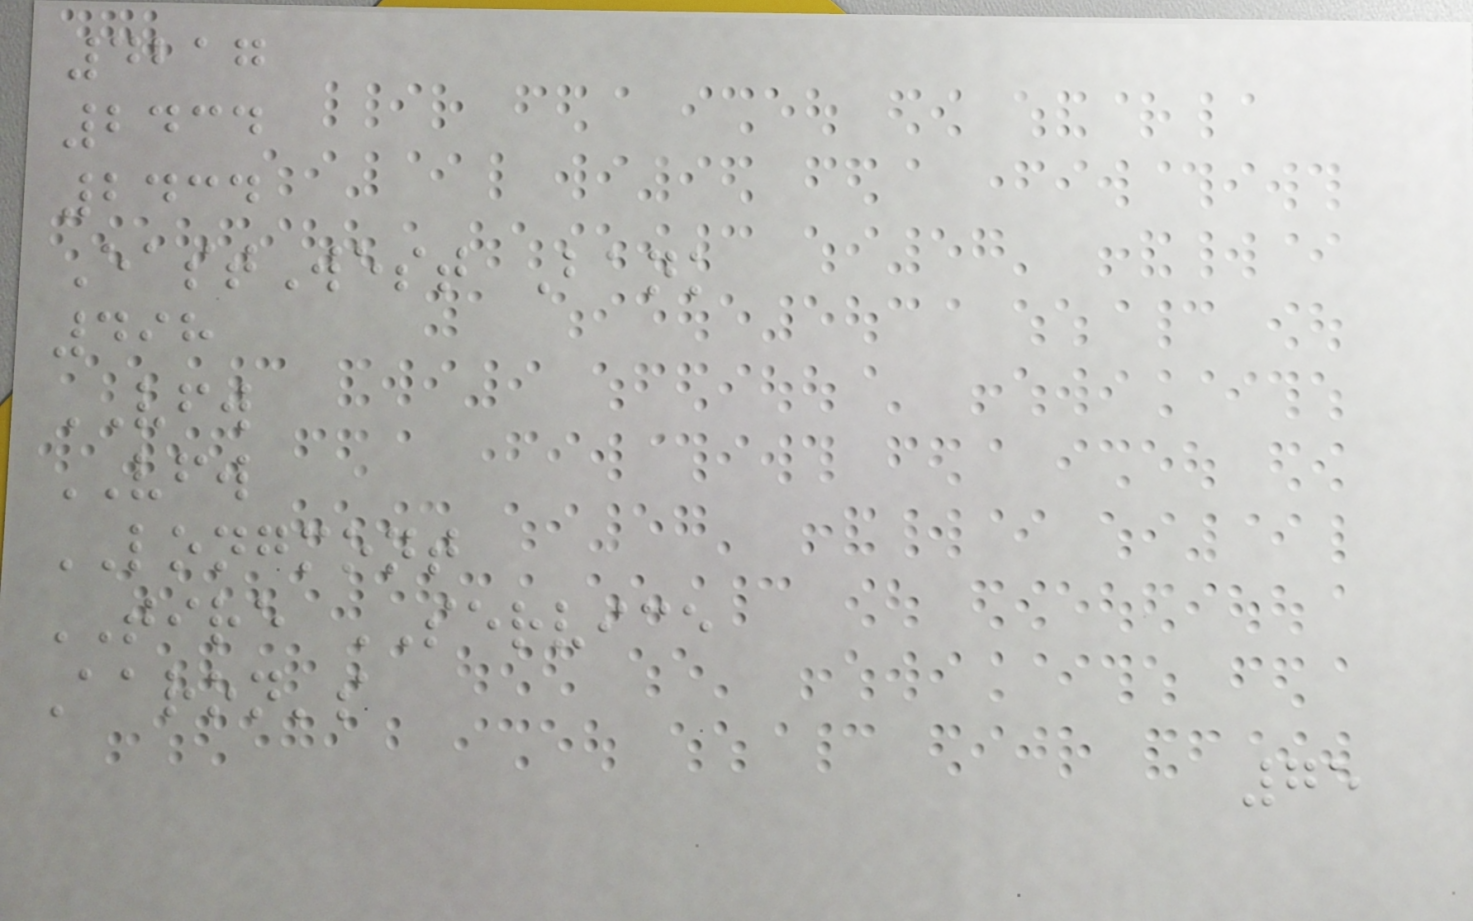4217
2434
2434
EastWest Bank
498
VFW
VFW
LONGMONT
TIRE SERVICE
Aaron's
75
